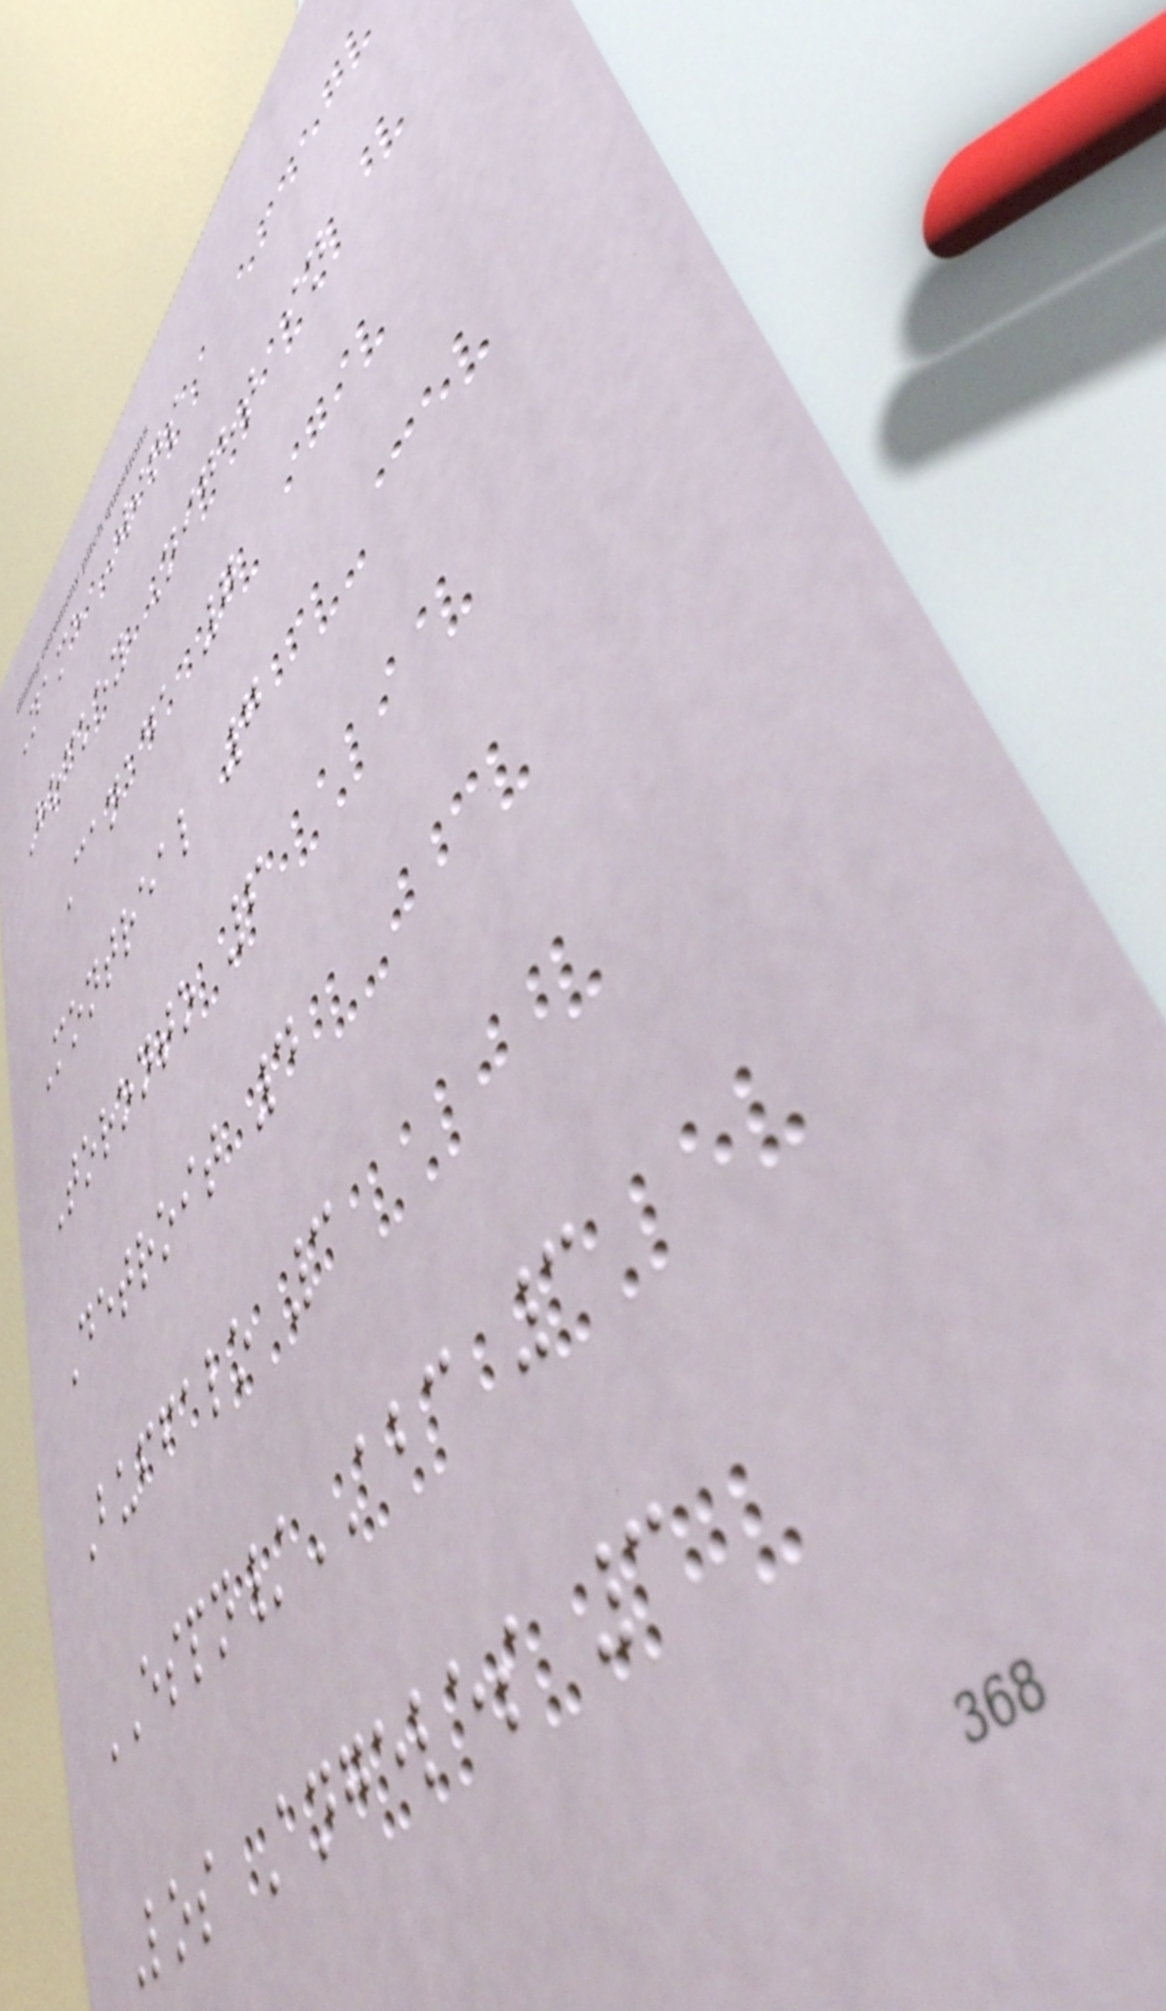Name Wins
Hockey Night in
Canada 7
Montreal 7
Toronto 6
Detroit 4
Buffalo 3
ESPN/ABC 3
Los Angeles 3
